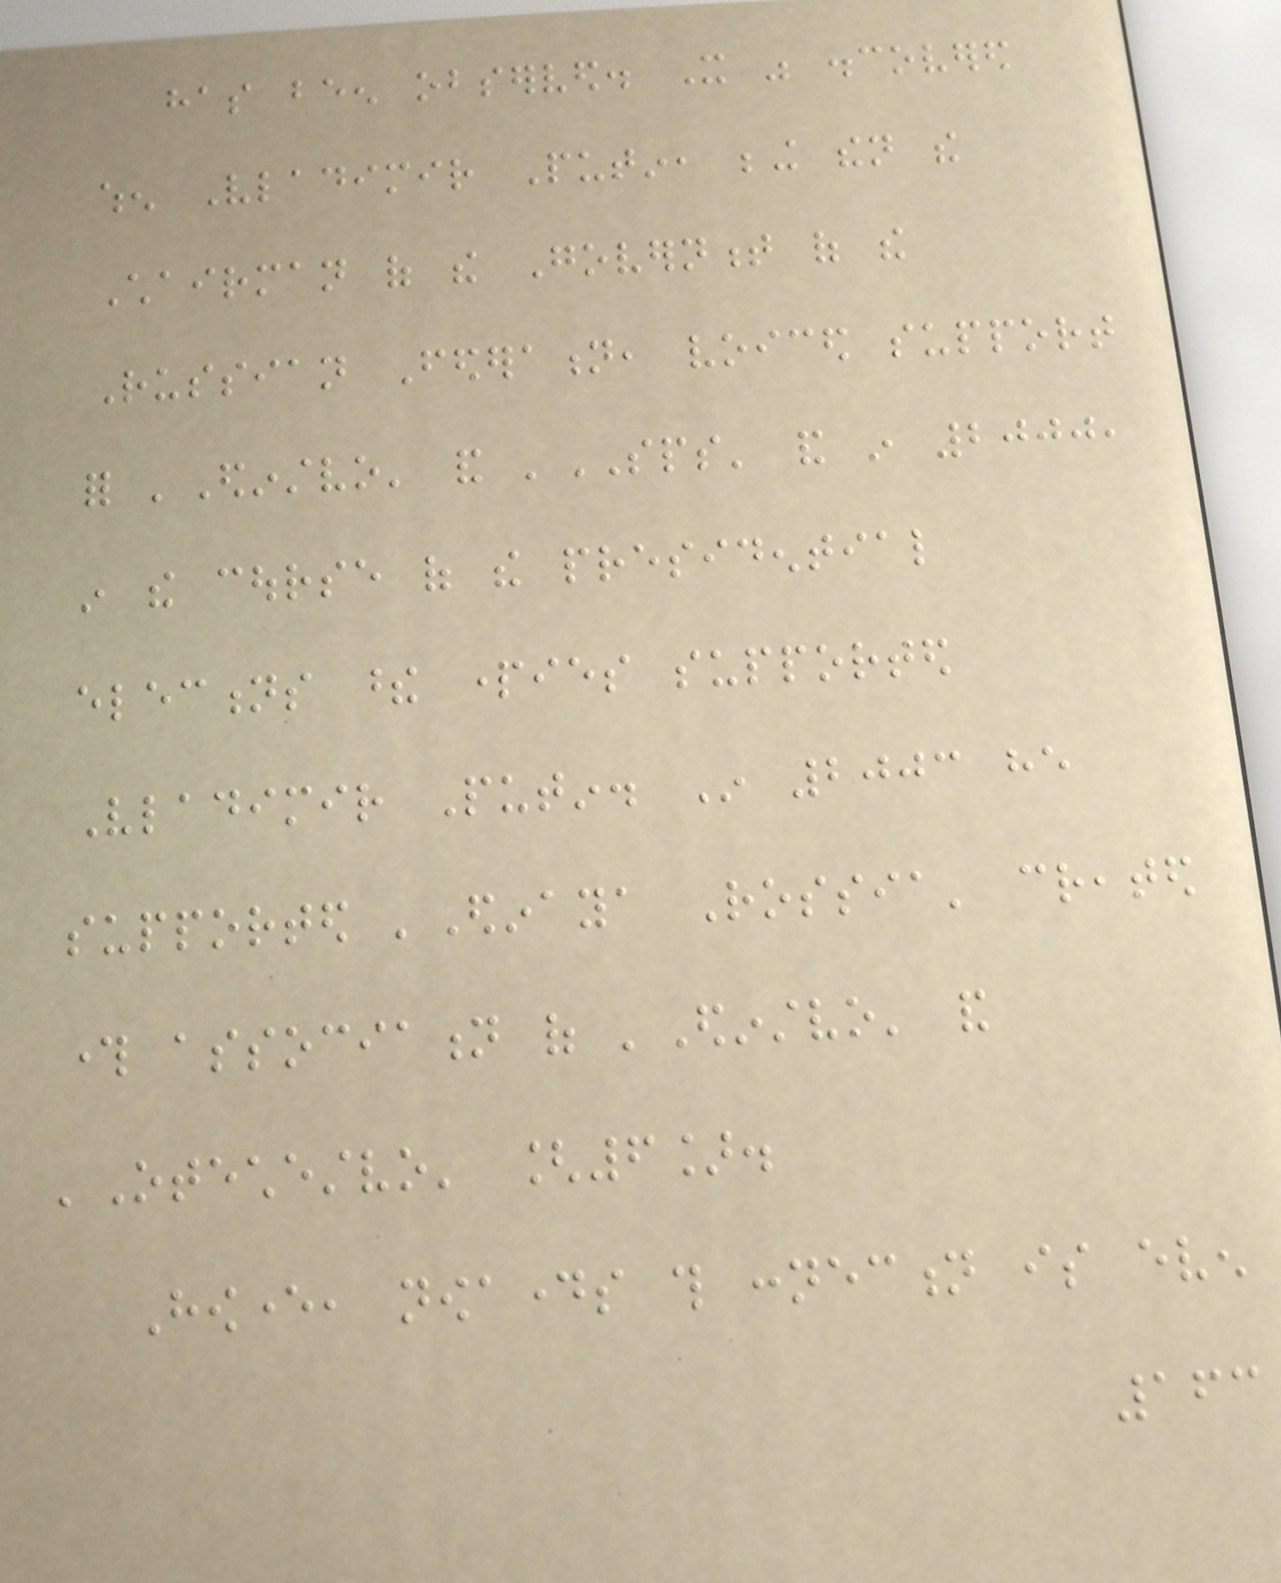has been observed. It was discovered
when Vladimir Putin, being then the
Chairman of the Government of the
Russian Federation, voiced support
for 'Edinstvo' and 'SPS' and in 2000,
in the course of the presidential
elections these parties supported
Vladimir Putin. In 2003 he
supported 'Edinaya Rossia' created
through association of 'Edinstvo' and
'Otechestvo' [6].
However, nowadays this connection is even
163
